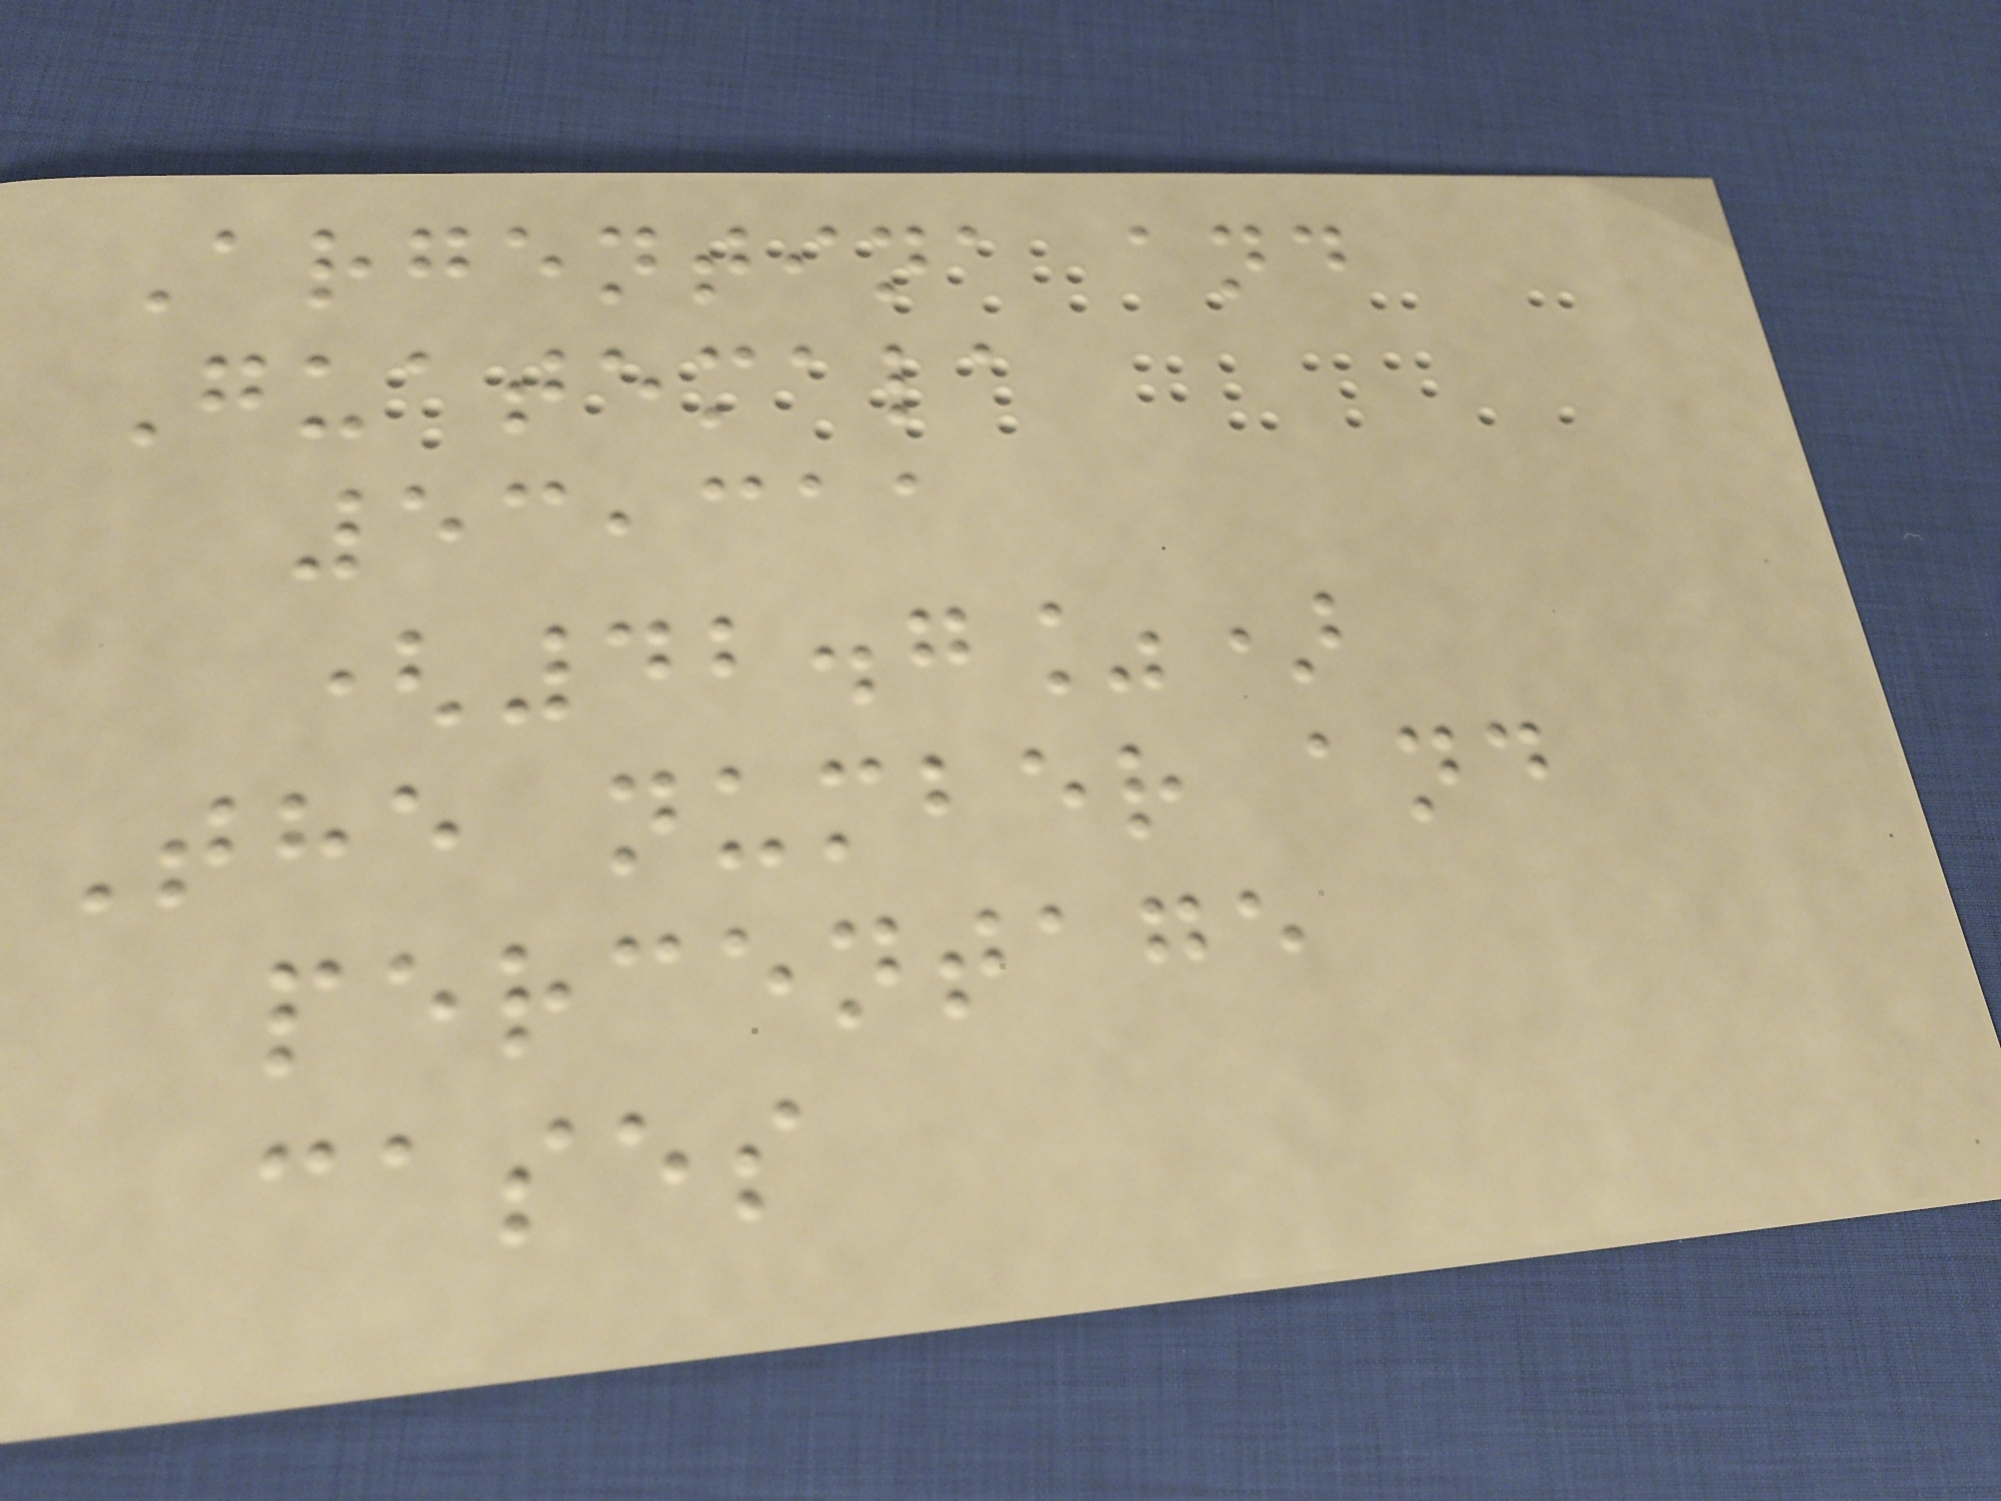Argentina and
Guatemala
53,311
(42.7%)
The number and
percentage
cases
